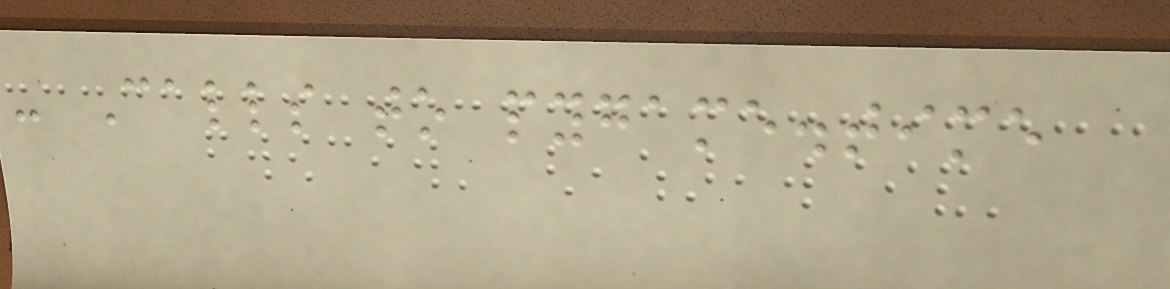- Calls to pygame.time
